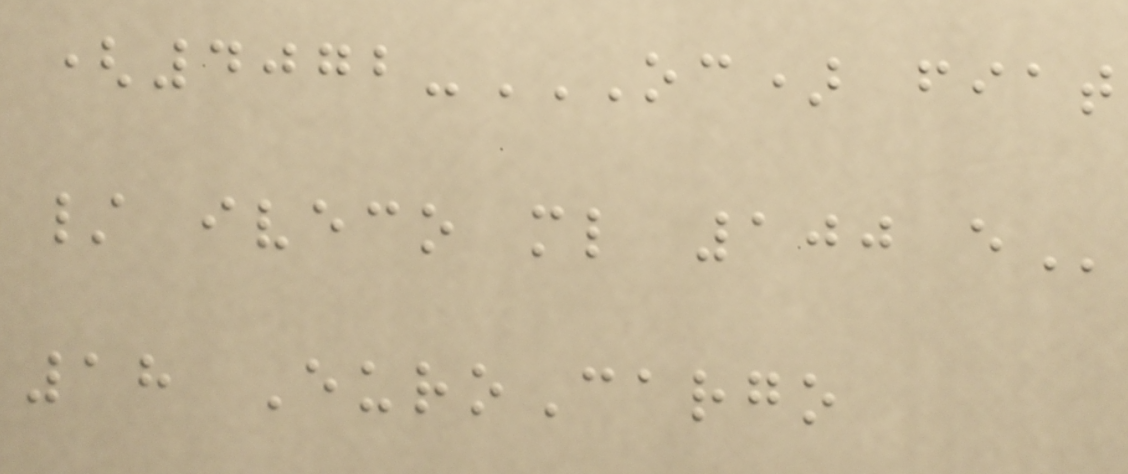(4072-OC) FIAT
/ IVECO ML 100 E
18 EuroCargo
